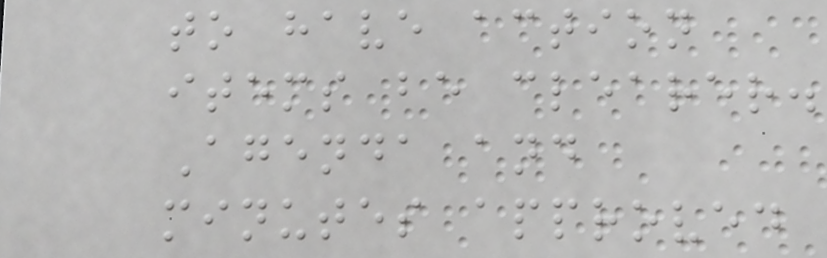to have action
items be clearer.
Agenda and
minutes approved
